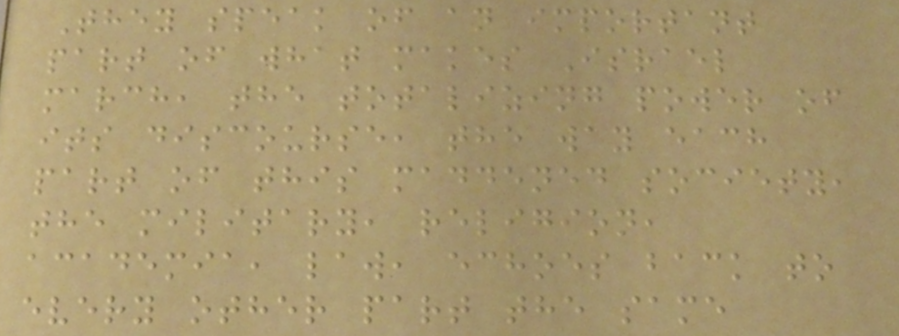They speak of an important
part of what makes Israel
march, the totalizing power of
its discourse, the way each
part of this maddened society,
the military, religion,
academia, law, echoes back to
every other part the same
